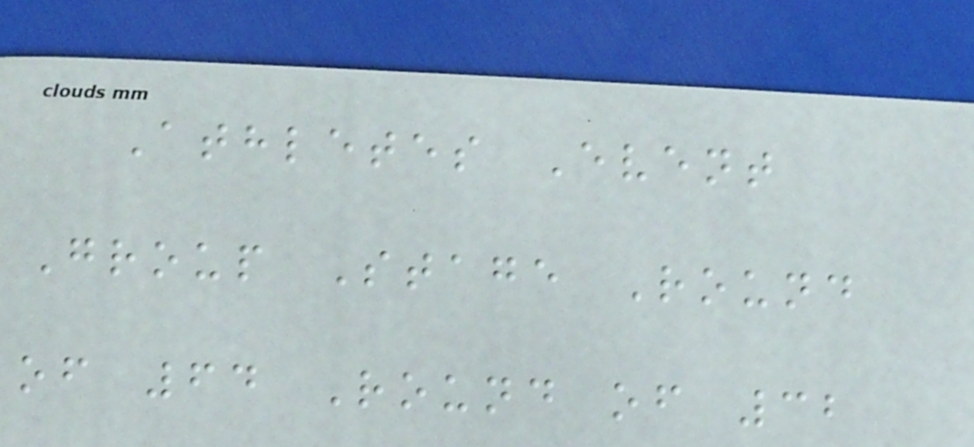Athletes Event
Group Stage Round
of 64 Round of 32
